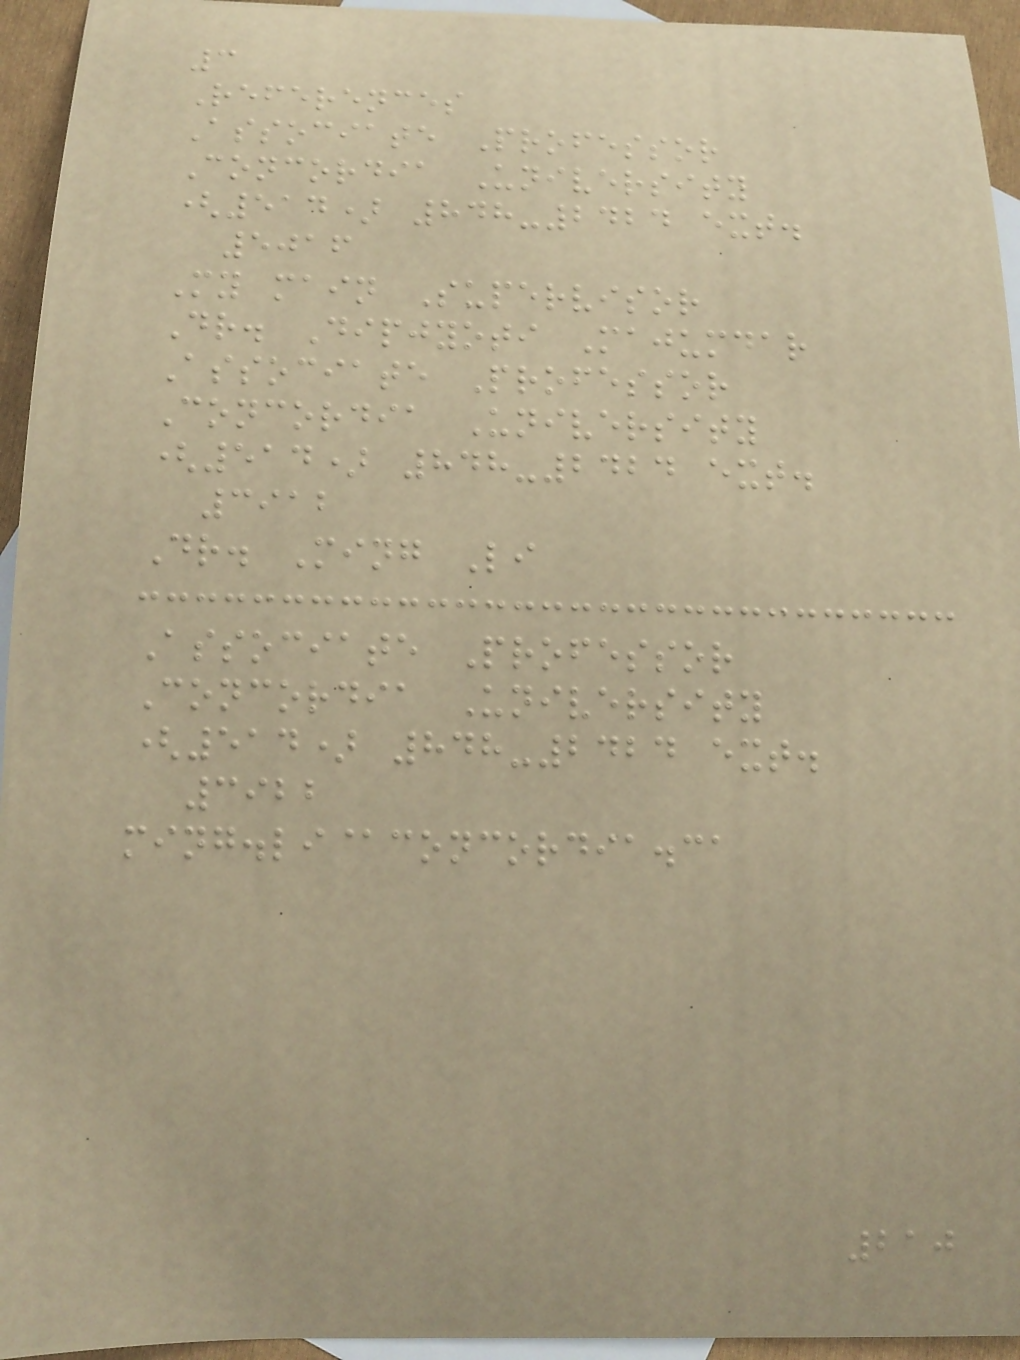3
References
Associate Professor
Concordia University
(514) 848-2424 ext.
5016
My main Supervisor
Dr. Dipjyoti Majumdar
Associate Professor
Concordia University
(514) 848-2424 ext.
3912
Dr. Ming Li
Associate Professor
Concordia University
(514) 848-2424 ext.
3922
ming.li@concordia.ca
210
